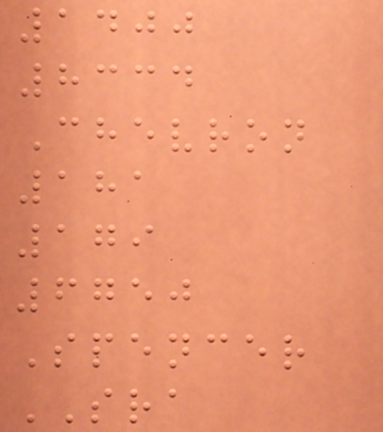1400
8334
Chevron
181
179
6750
Spencer
SRA
